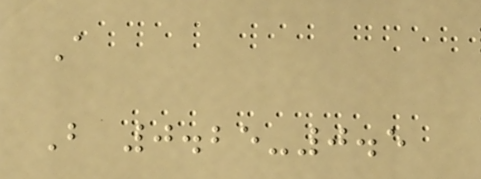A
B 0.25-0.5
